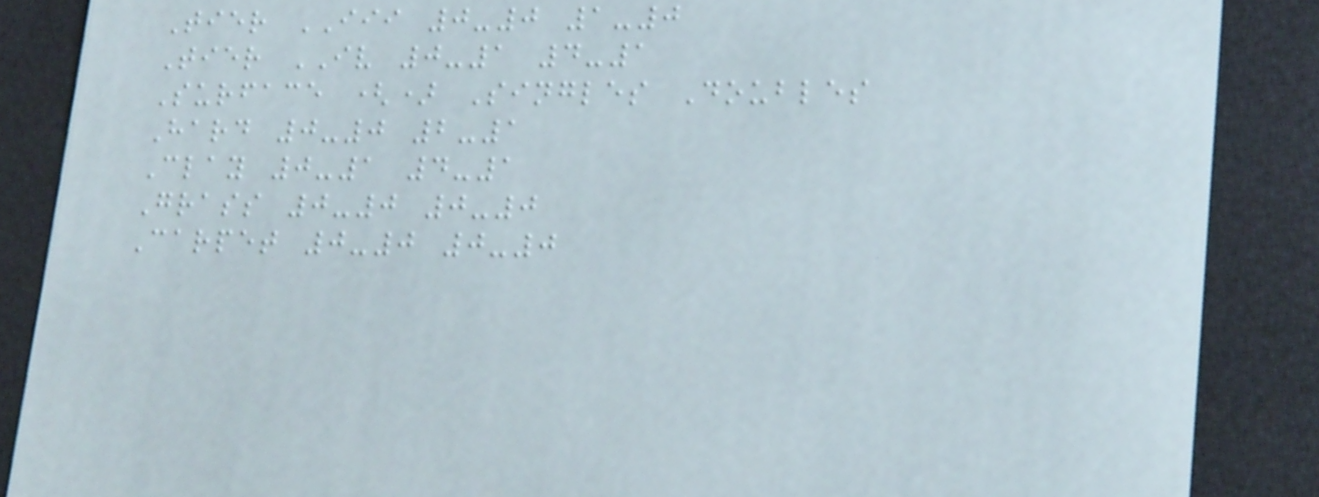Tier III 0-0 1-0
Tier IV 0-1 4-1
Surface () Singles Doubles
Hard 0-0 2-1
Clay 0-1 4-1
Grass 0-0 0-0
Carpet 0-0 0-0
